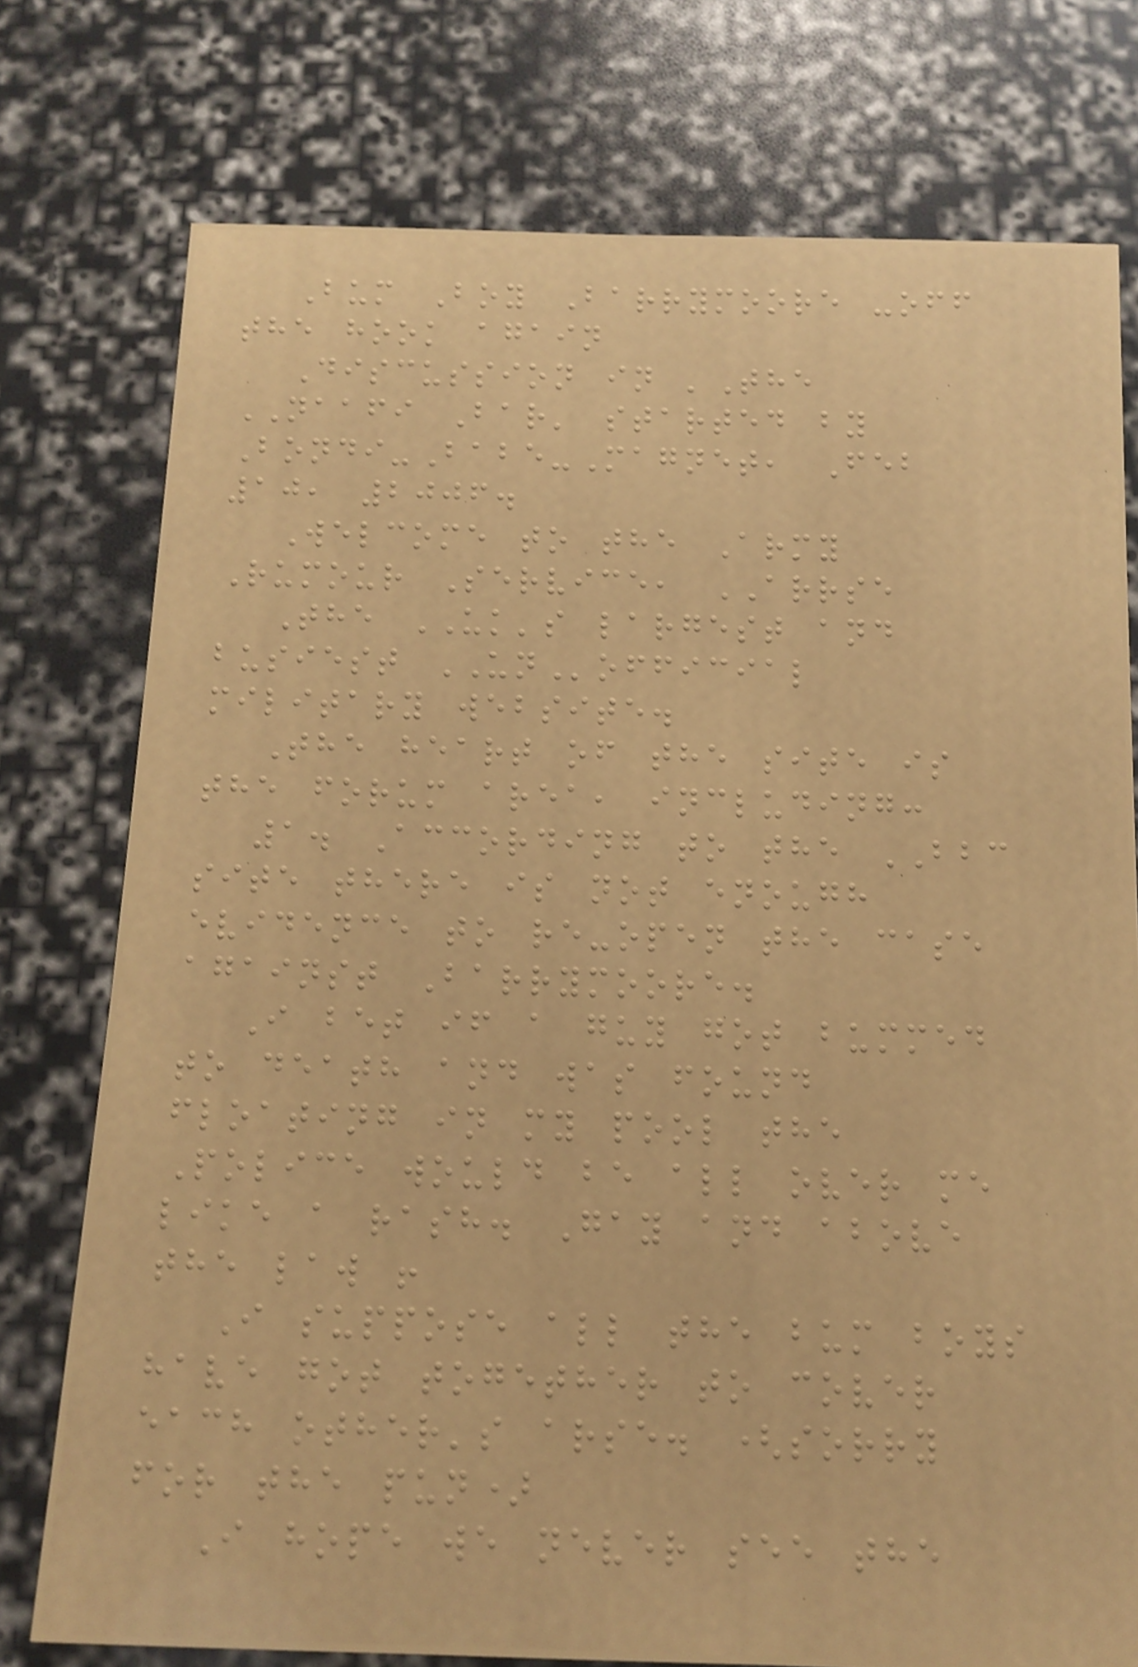Bum Boy Barrymoore -off
the hook again
Discussion in 'The
NAAFI Bar' started by
Bondi-Babe-Magnet, Feb
10, 2006.
Welcome to the Army
Rumour Service, ARRSE
The UK's largest and
busiest UNofficial
military website.
The heart of the site is
the forum area, including:
1. According to the BBC
site there is not enough
evidence to re-open the case
against Barrymoore.
I bet if a guy got bummed
to death and was found
floating in my pool the
Police would be all over me
like a rash. Gay and above
the law !
I suppose all the bum boys
have got together to cover
each other's arse. (sorry
for the pun)
I hope we never see the
